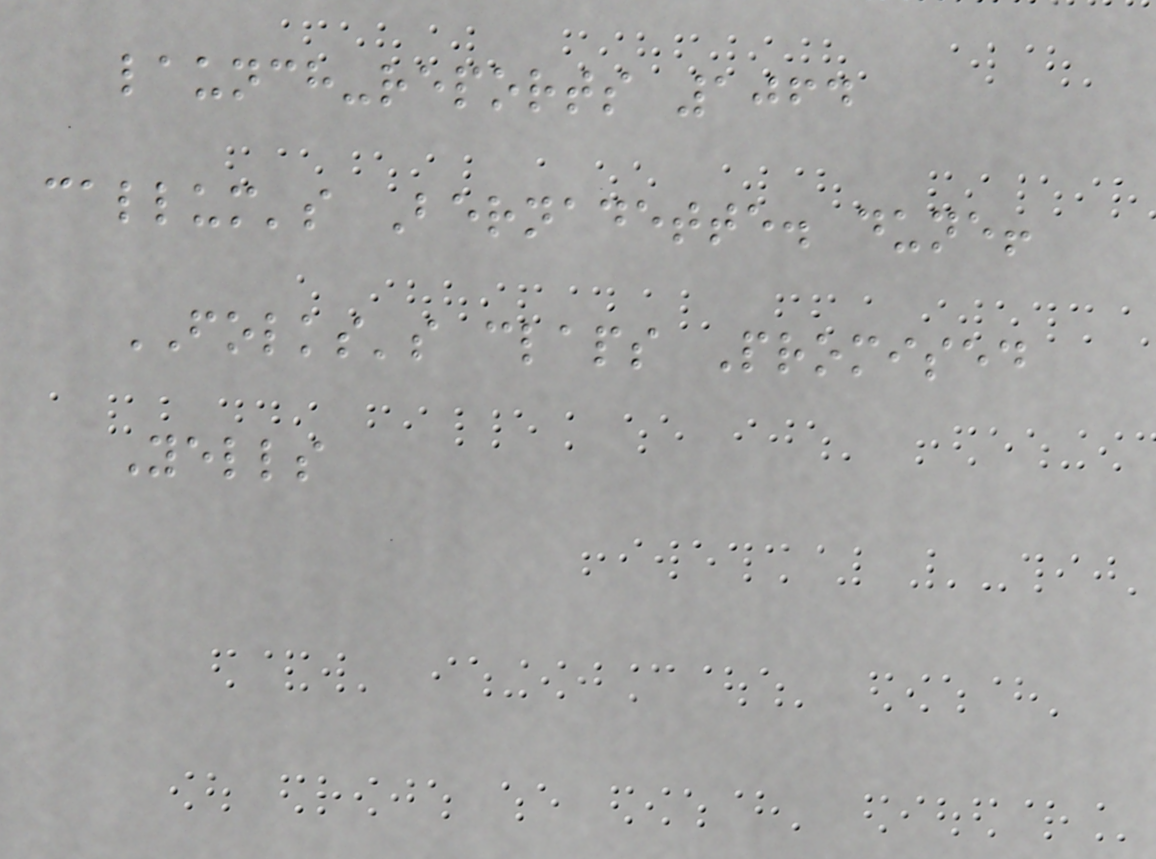launch-reports 1064
callum's Bernadette. dune!
FOLKS's claps Promised
Yells
